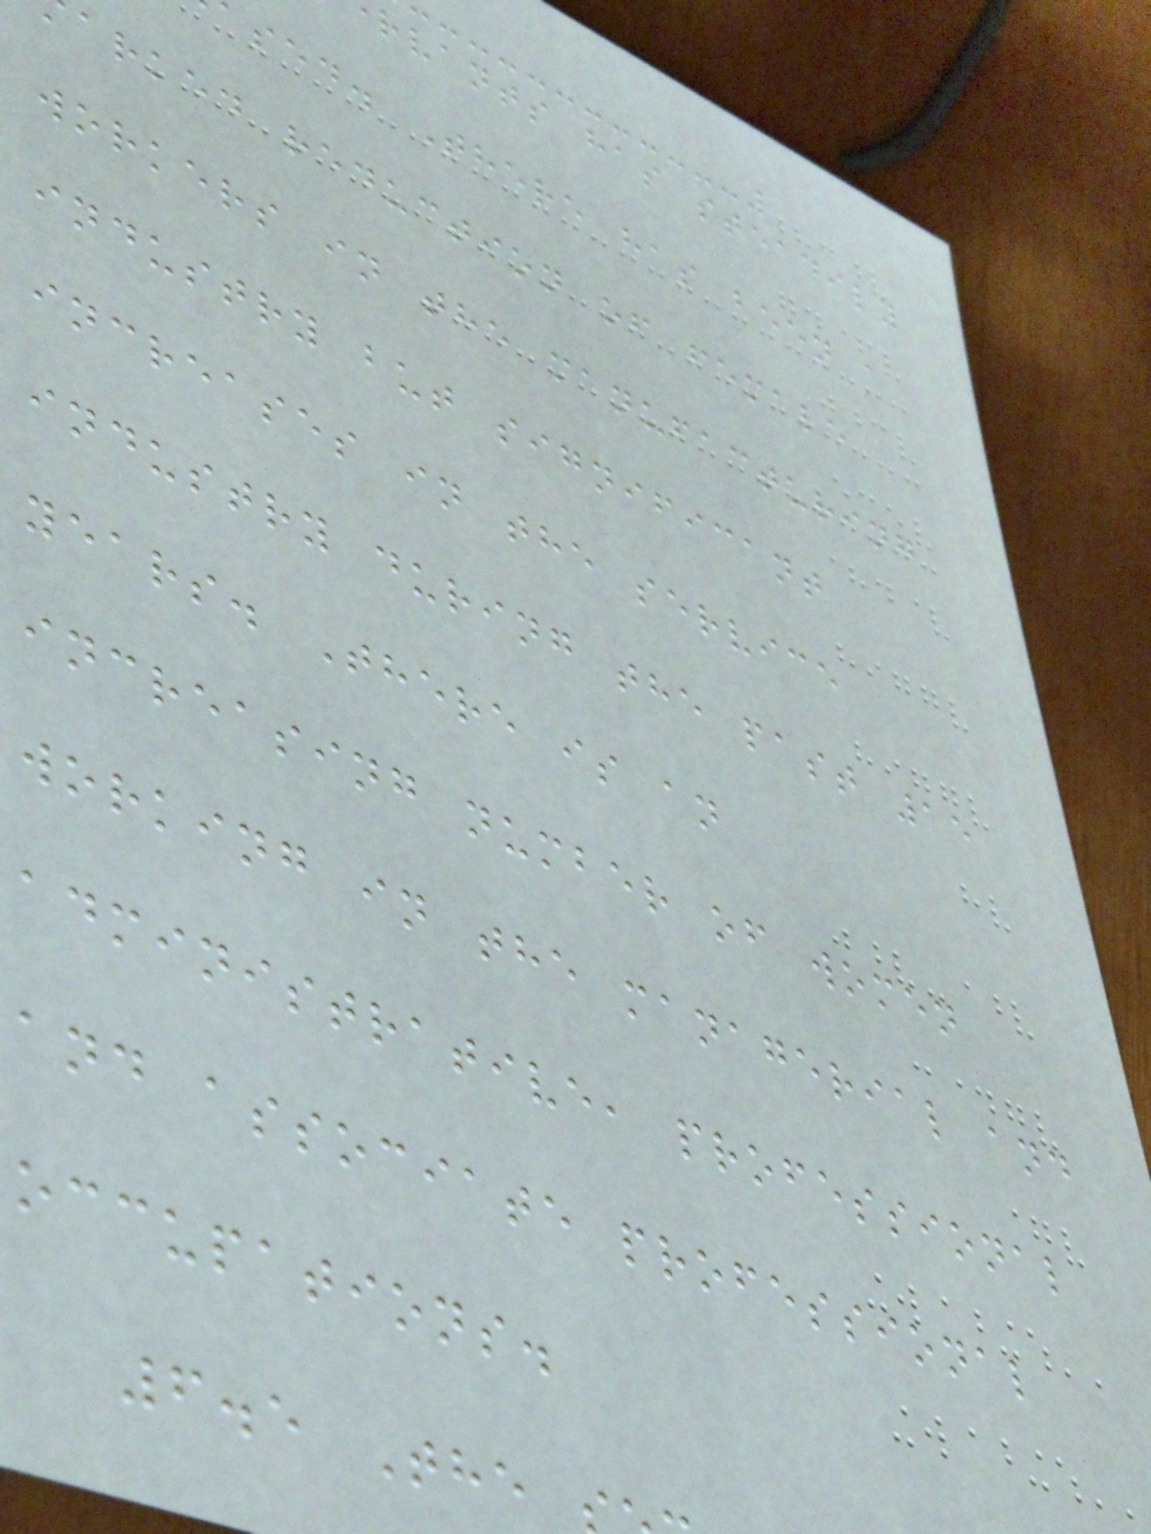rvants has steadily
sed. There has been a
arked reduction of female
workers in the manufacturing
industry but significant
increases in the service
industry during the past 15
years. There is an
increasing number of women
working in the managerial and
administrative, professional
and associate professional
occupations.
6.5 The
